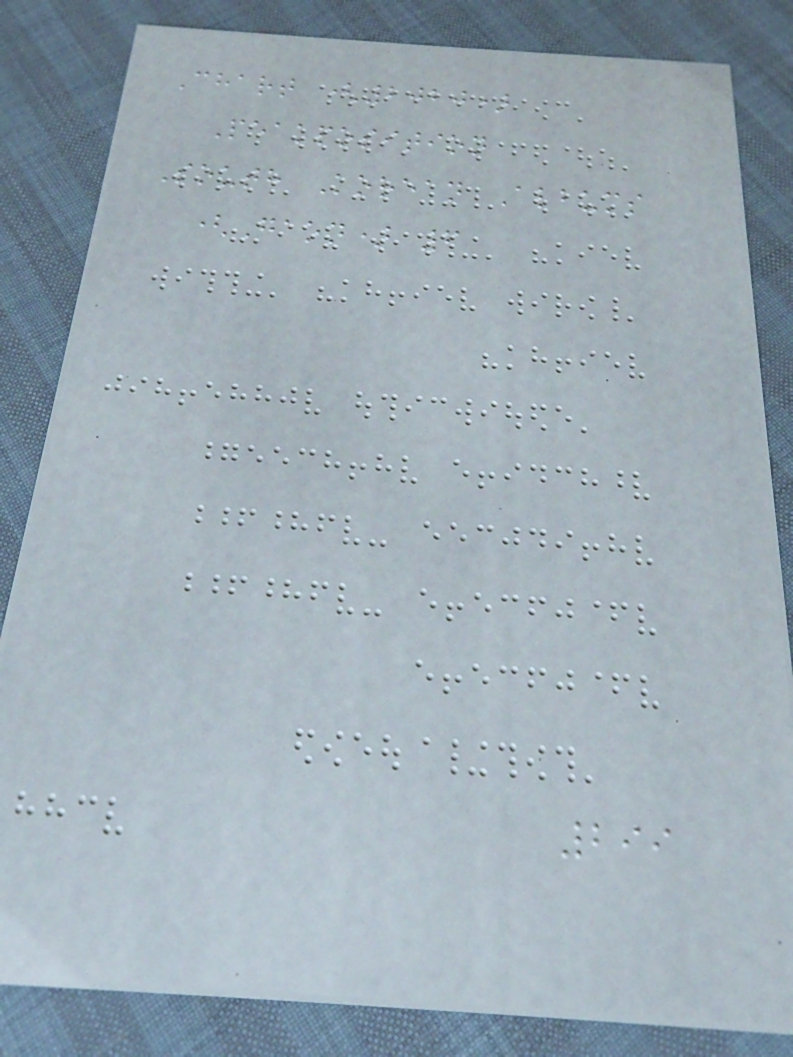Chart (2020)
Peakposition
South Korean Albums
(Gaon) 6
299
